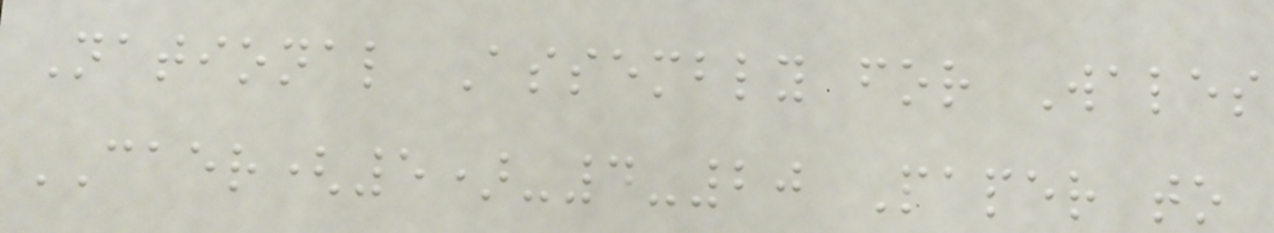National Assembly for Wales
CAER(5)-4-20 Paper to
